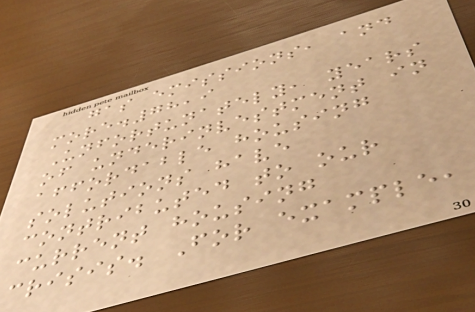gas emissions, and
more.78,9
Unfortunately, years
of underinvestment in
affordable housing
solutions have
contributed to our
current housing
crisis. For example,
